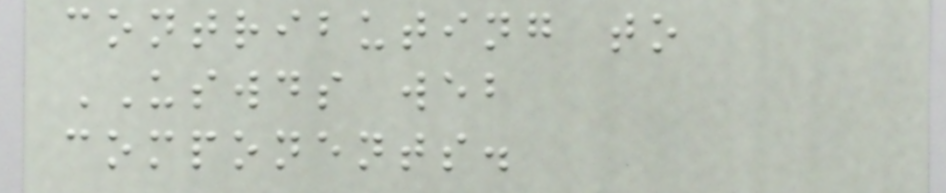contributing to
USWDS web
components.
